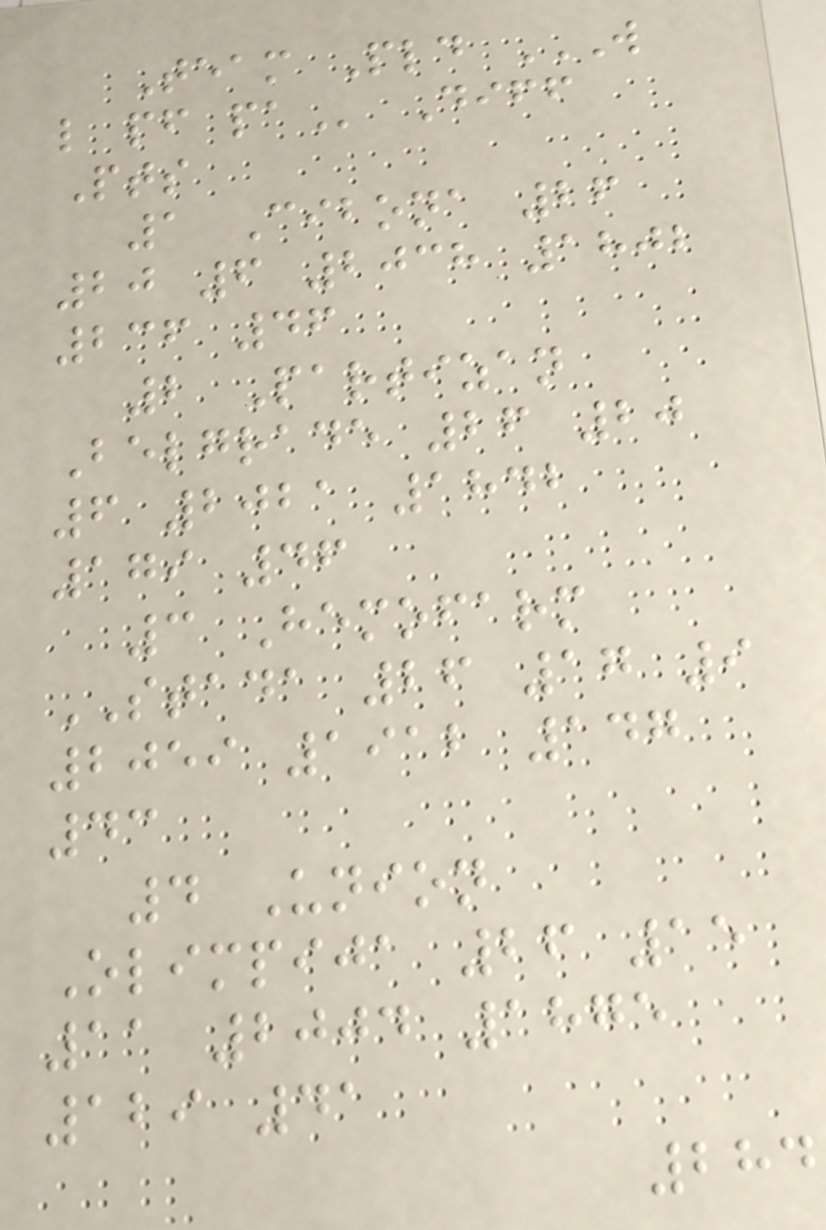Team Pld W
L PF PA Diff
Pts
1 Cibona 26
20 6 2038 1802
236 46
2 Partizan
Belgrade 26 20
6 2021 1842
179 46
3 Hemofarm
STADA 26 17 9
2059 1912 147
43
4 Union
Olimpija 26 15
11 2004 1875
129 41
284
